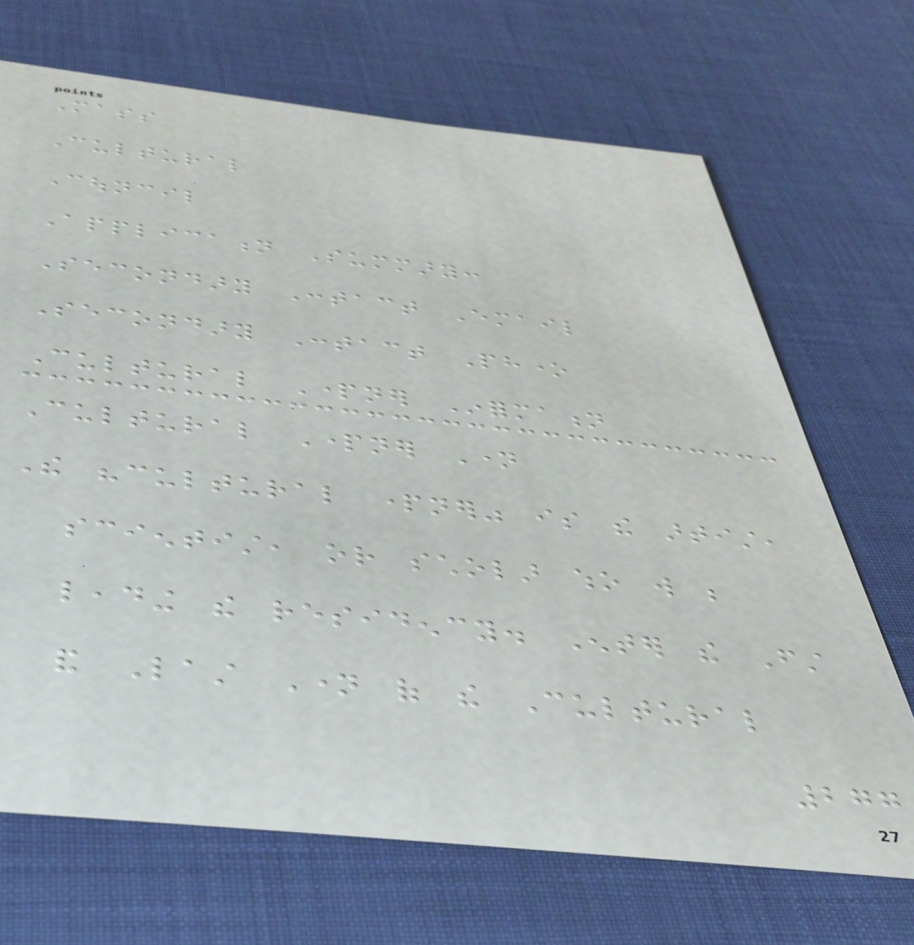Mass
Cultural
Council
Application Summary:
Secondary Contact Email
Secondary Contact Phone
Cultural Partner Information
Cultural Partner Name
The "cultural partner" is the artist,
scientist, or scholar who will be
leading the residency. Enter the First
and Last Name of the Cultural
277
